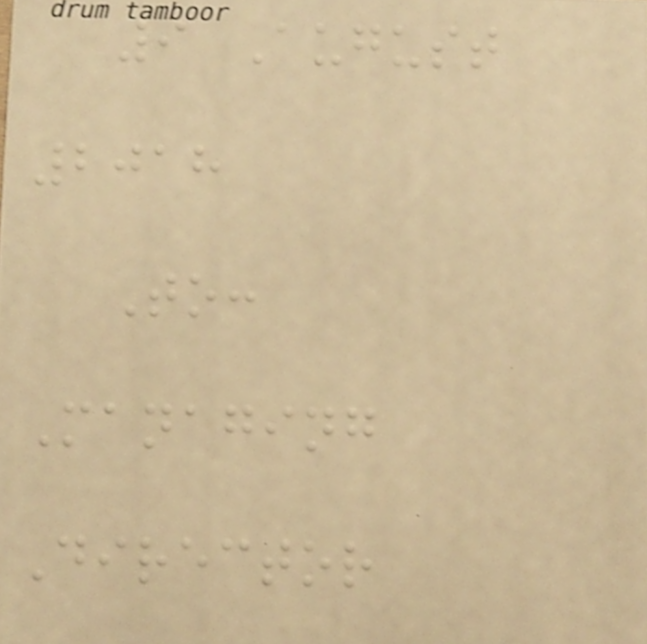9 August
2018
To:
Managing
Director
